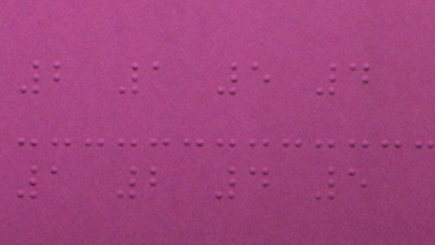2 1 5 4
1 2 4 5
